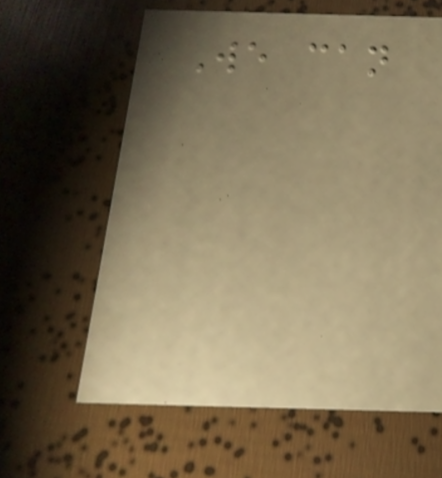We can
